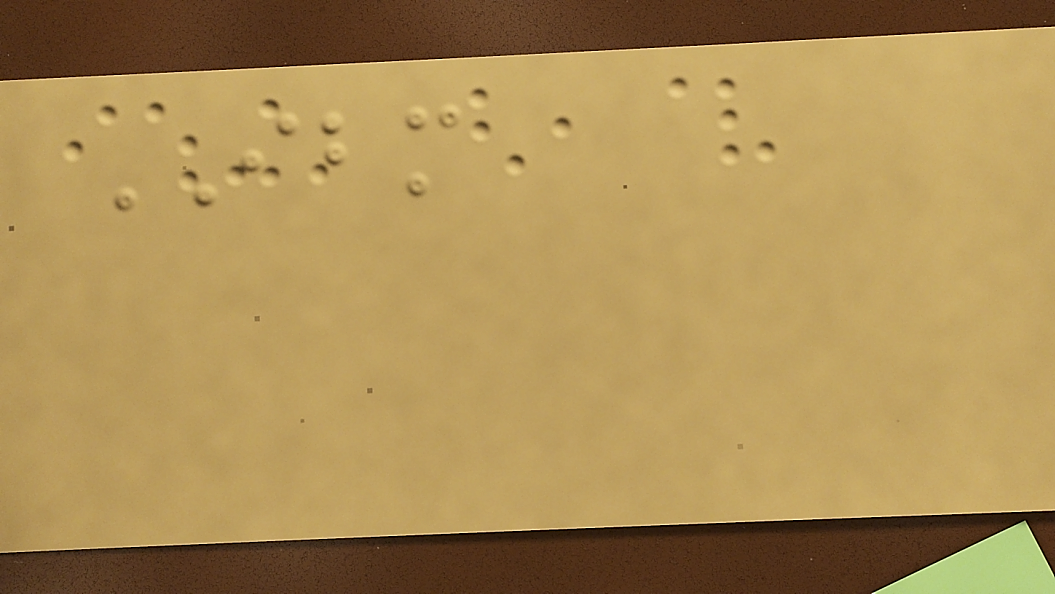IBM
